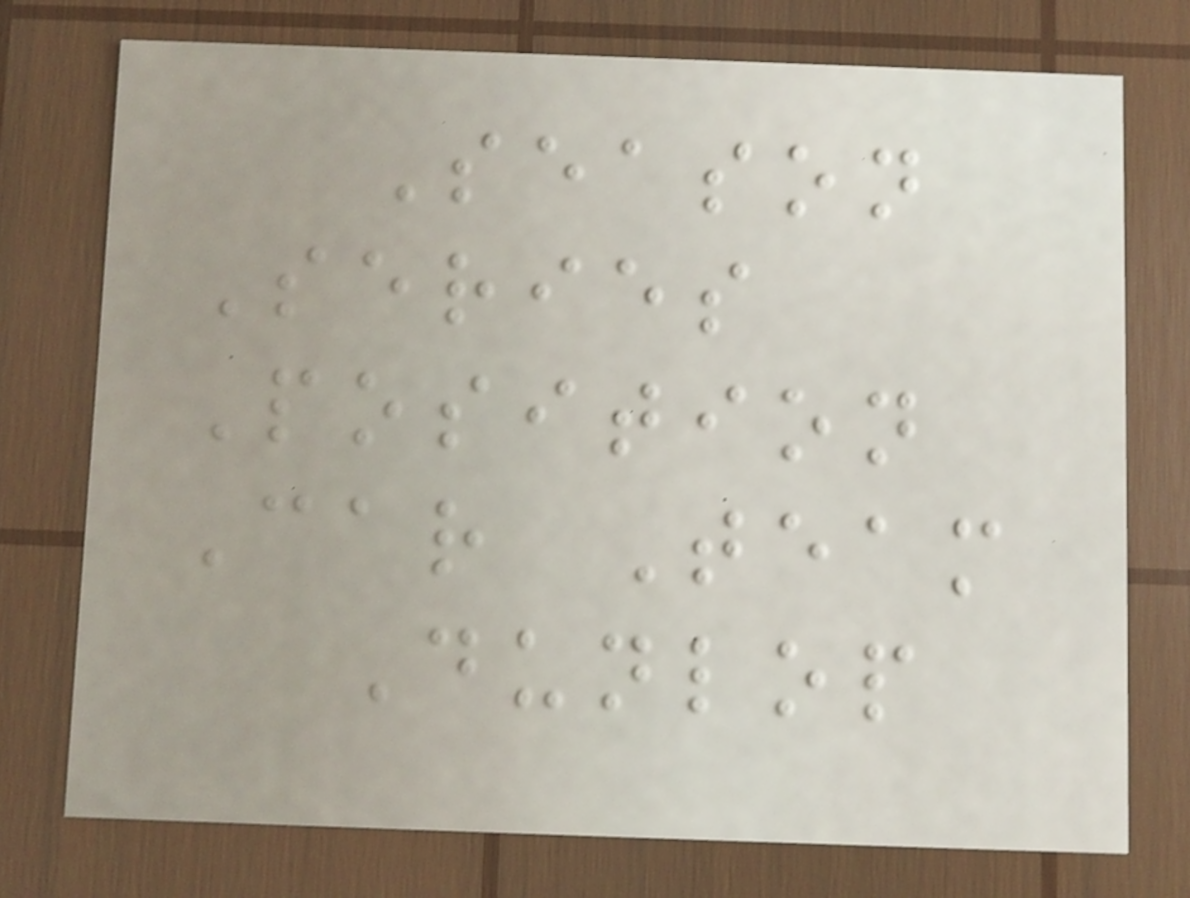Season
Series
Position
Car Team
Dunlop
